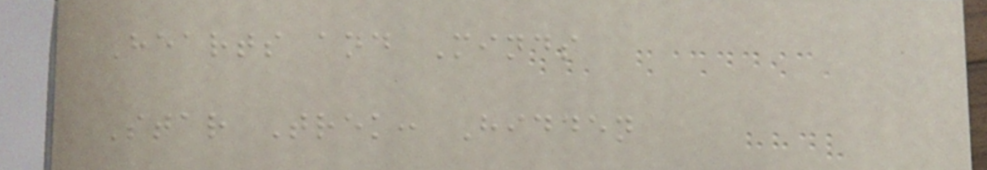Hearts and Minds
Star Trek: Hidden
